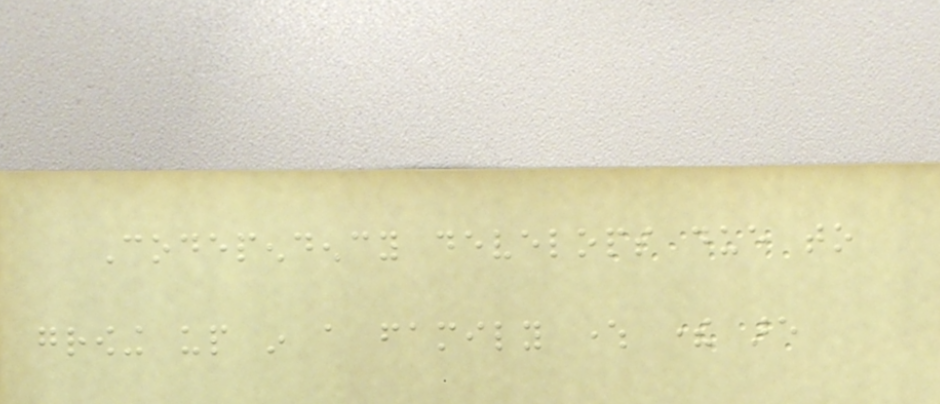Codependency develops due to
growing up in a family where there are
